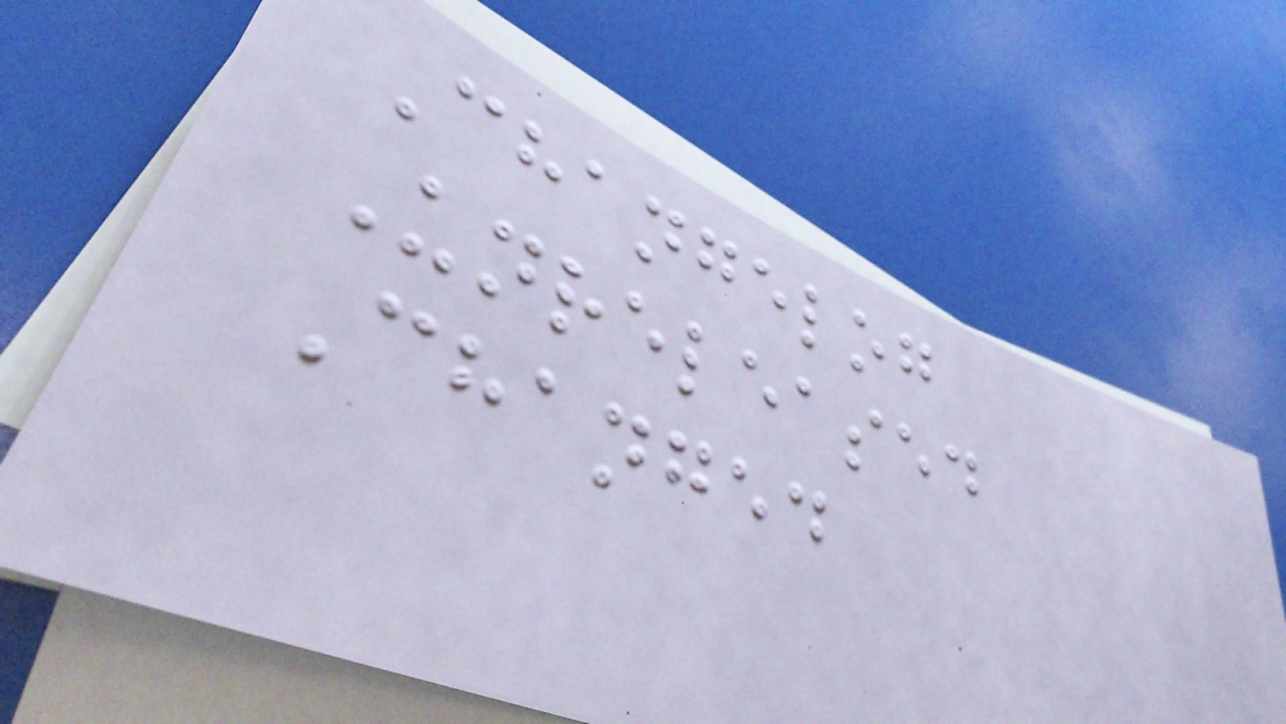Changelog
Unreleased
Changed
